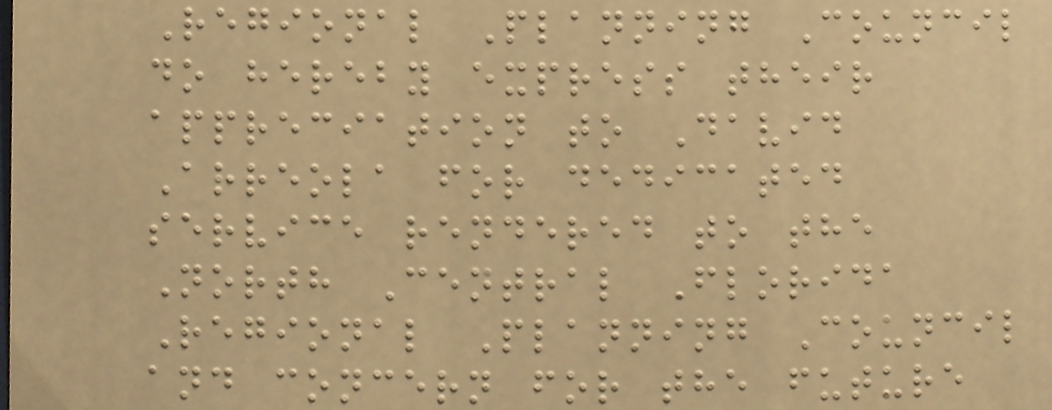Regional Planning Council
do hereby express their
appreciation to David
Arreola for dedicated
service rendered to the
North Central Florida
Regional Planning Council
and concern for the future
